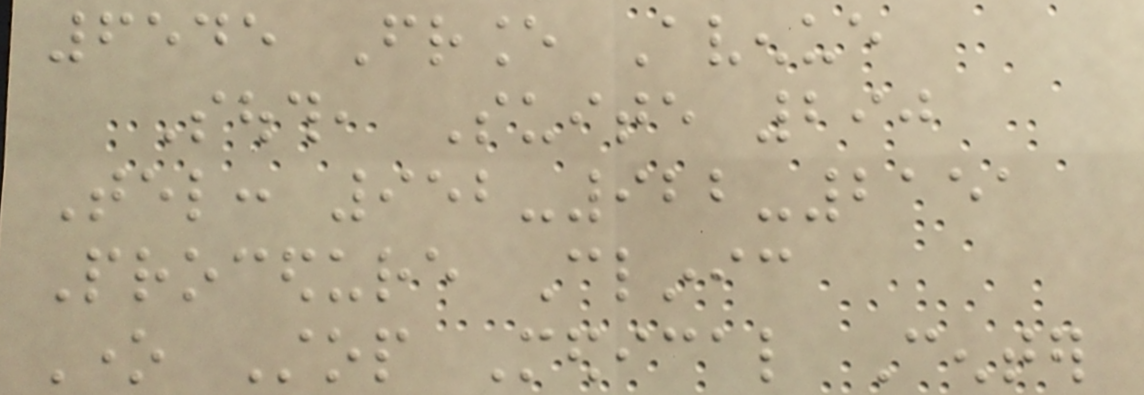6545 France Avenue
South, Suite 290
Tel: 952-922-2151
Procedure Clinic
One Stop Medical Center
